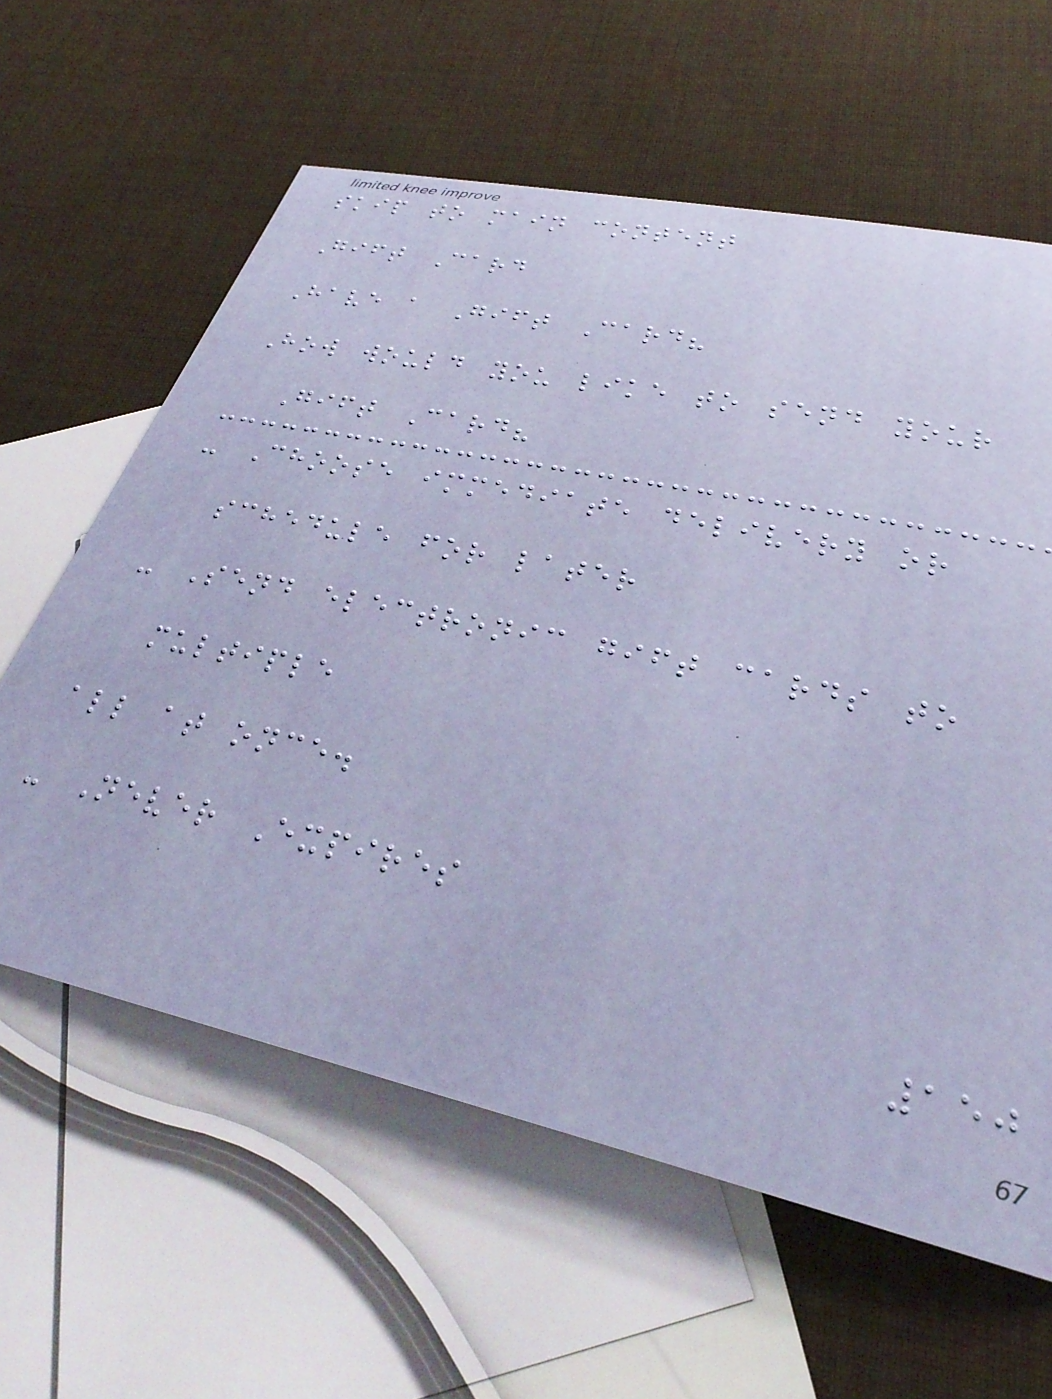skip to main content
Gift Card
Have a Gift Card?
How would you like to send your
Gift Card?
- Choose immediate delivery or
schedule for later
- Send electronic gift cards to
multiple
all at once.
- Never Expires
150
